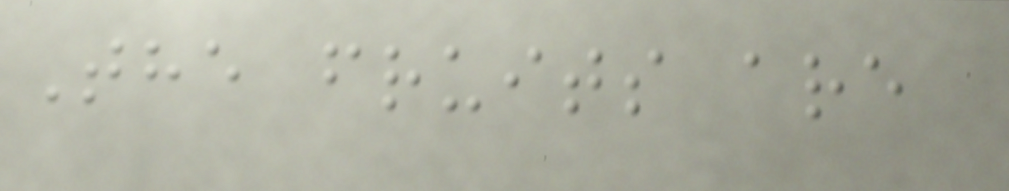The fruits are
